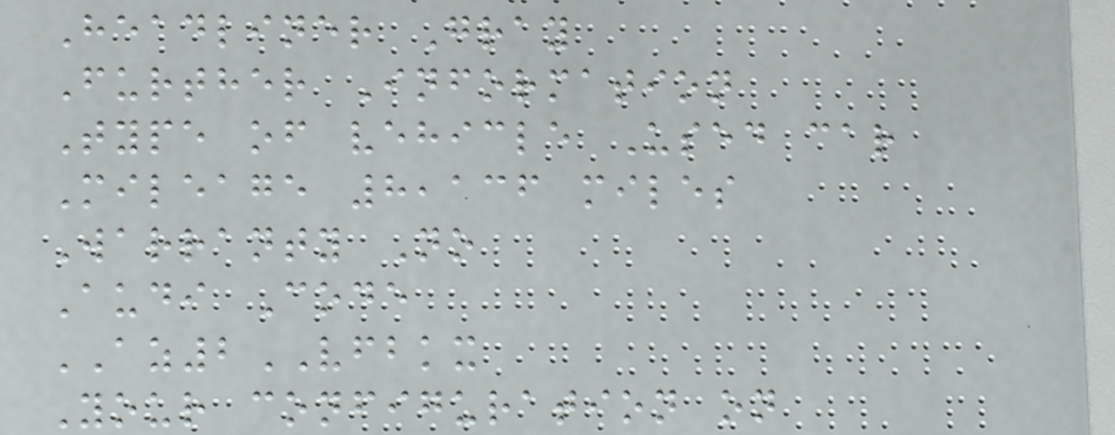Headliner Gray
Further Information
Type of vehicle Used car
Mileage 8,136 miles
Warranty No
Audi Code
AZ2VFBKX
Your configuration on
